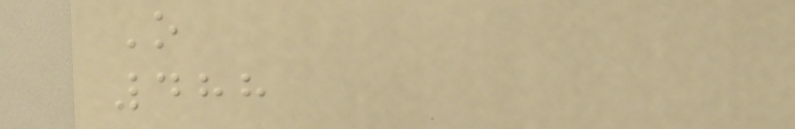O
488
